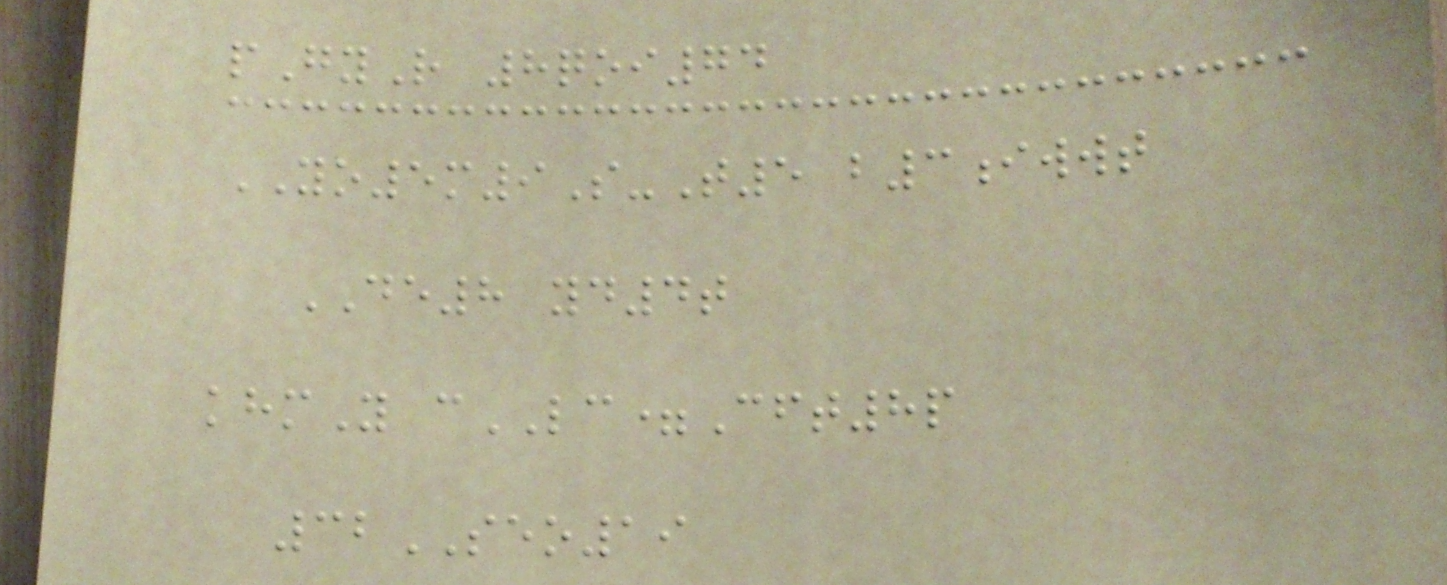pGyR 8qoi74
YO5m9S-T5 b3iwwt
DE8 yd4t
khmY cLC=Cft8p
32SEO19
